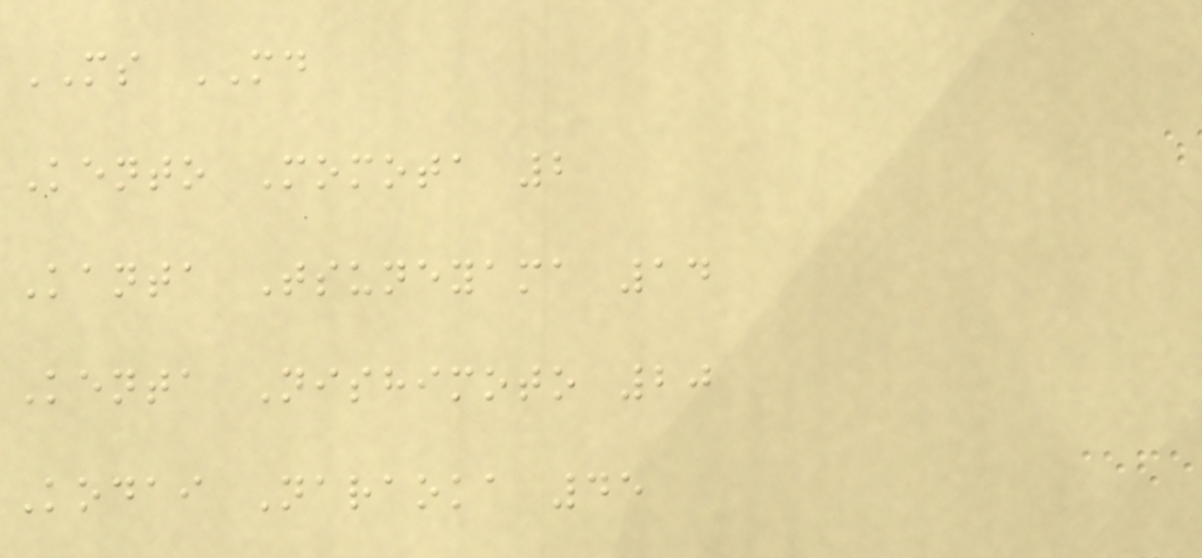MS MD
Kento Momota 2
Kanta Tsuneyama 14
Kenta Nishimoto 20
Kodai Naraoka 45
